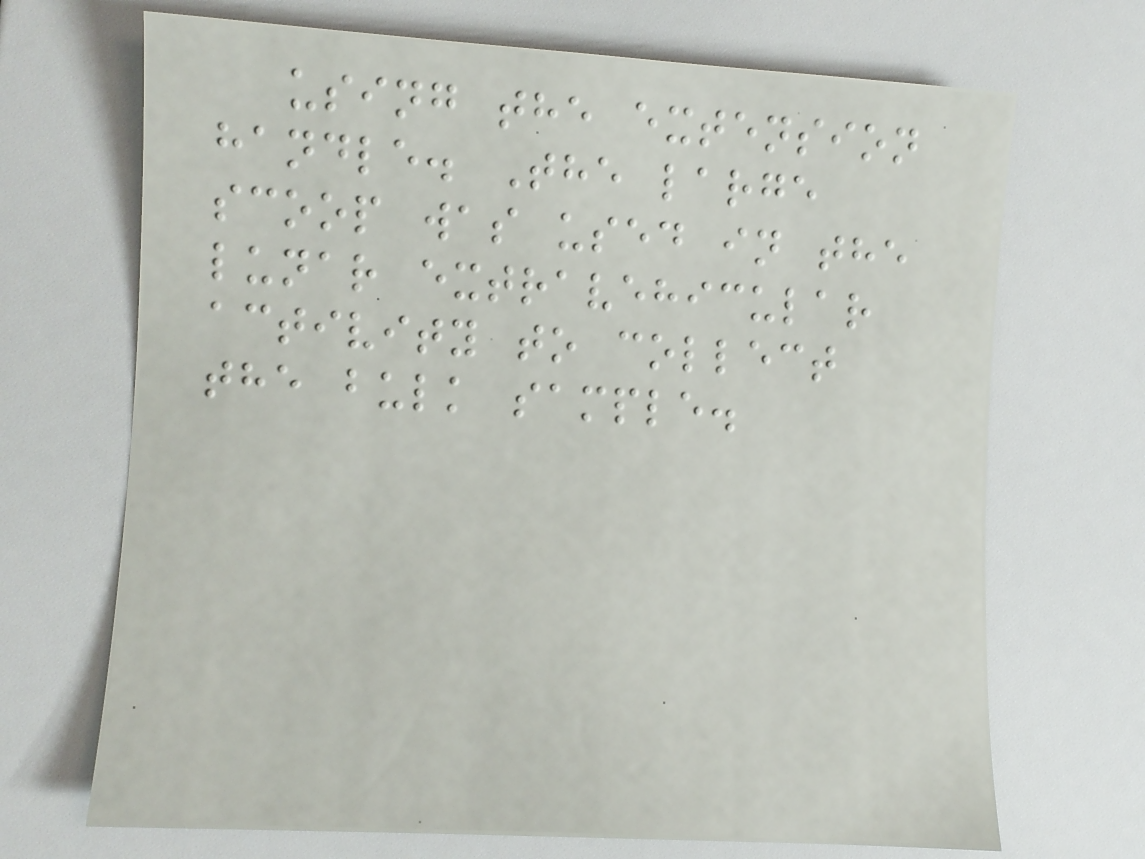using the extension
handle. The large
scoop was used in the
lunar extravehicular
activity to collect
the bulk sample.
